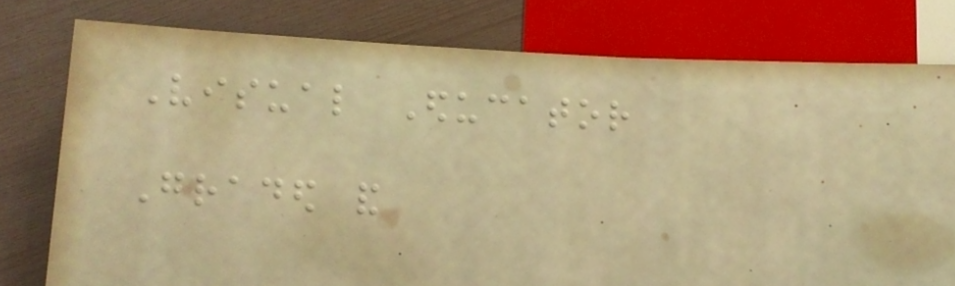Visual Educator
Graded and
